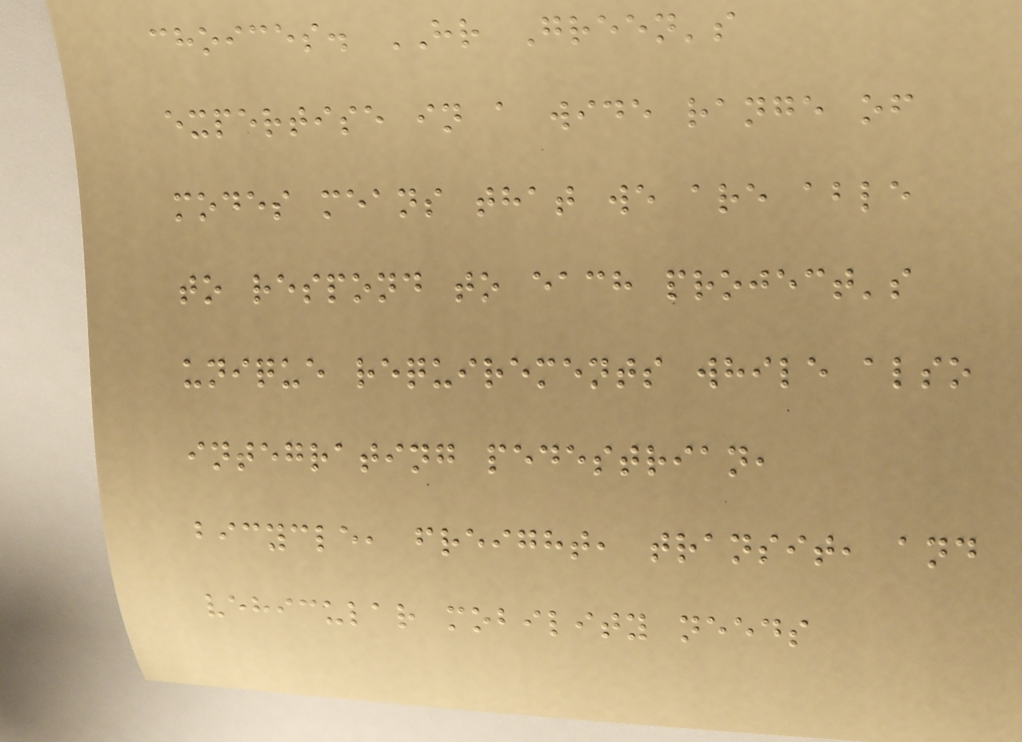choices. HR Green's
expertise in a wide range of
modes means that we are able
to respond to each project's
unique requirements while also
integrating pedestrian,
bicycle, freight, transit, and
vehicular mobility needs
